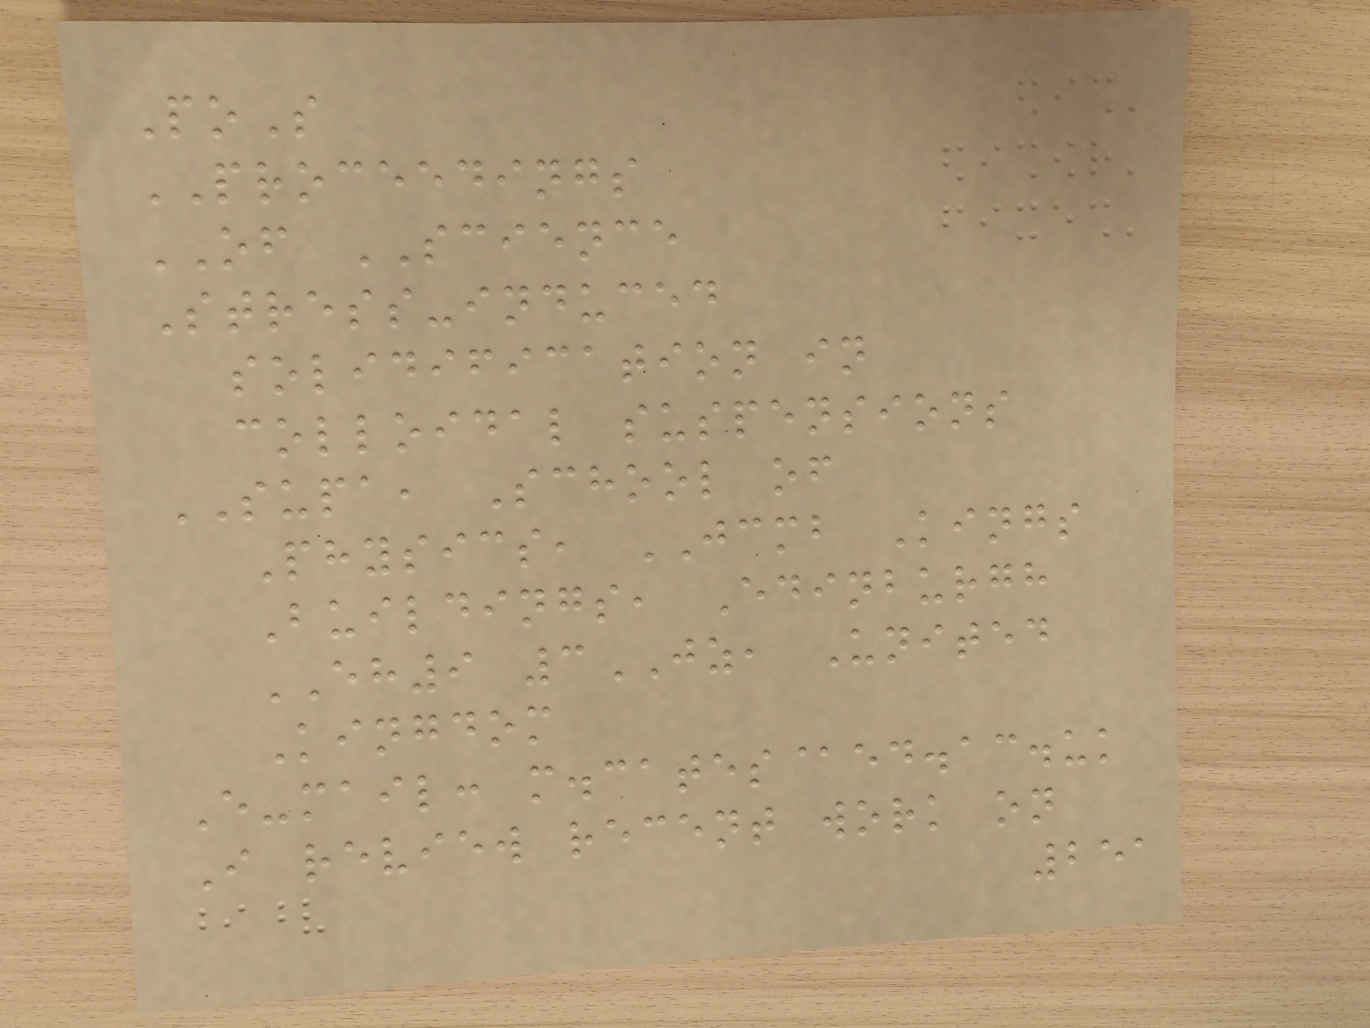PoS
PROCEEDINGS
OF SCIENCE
Stress-induced
solidification in
colloidal suspensions
SUPA, School of
Physics, JCMB Kings
Buildings, Edinburgh
EH9 3JZ, United
Kingdom
E-mail: m.cates@ed.ac.uk
I review recent work on
251
